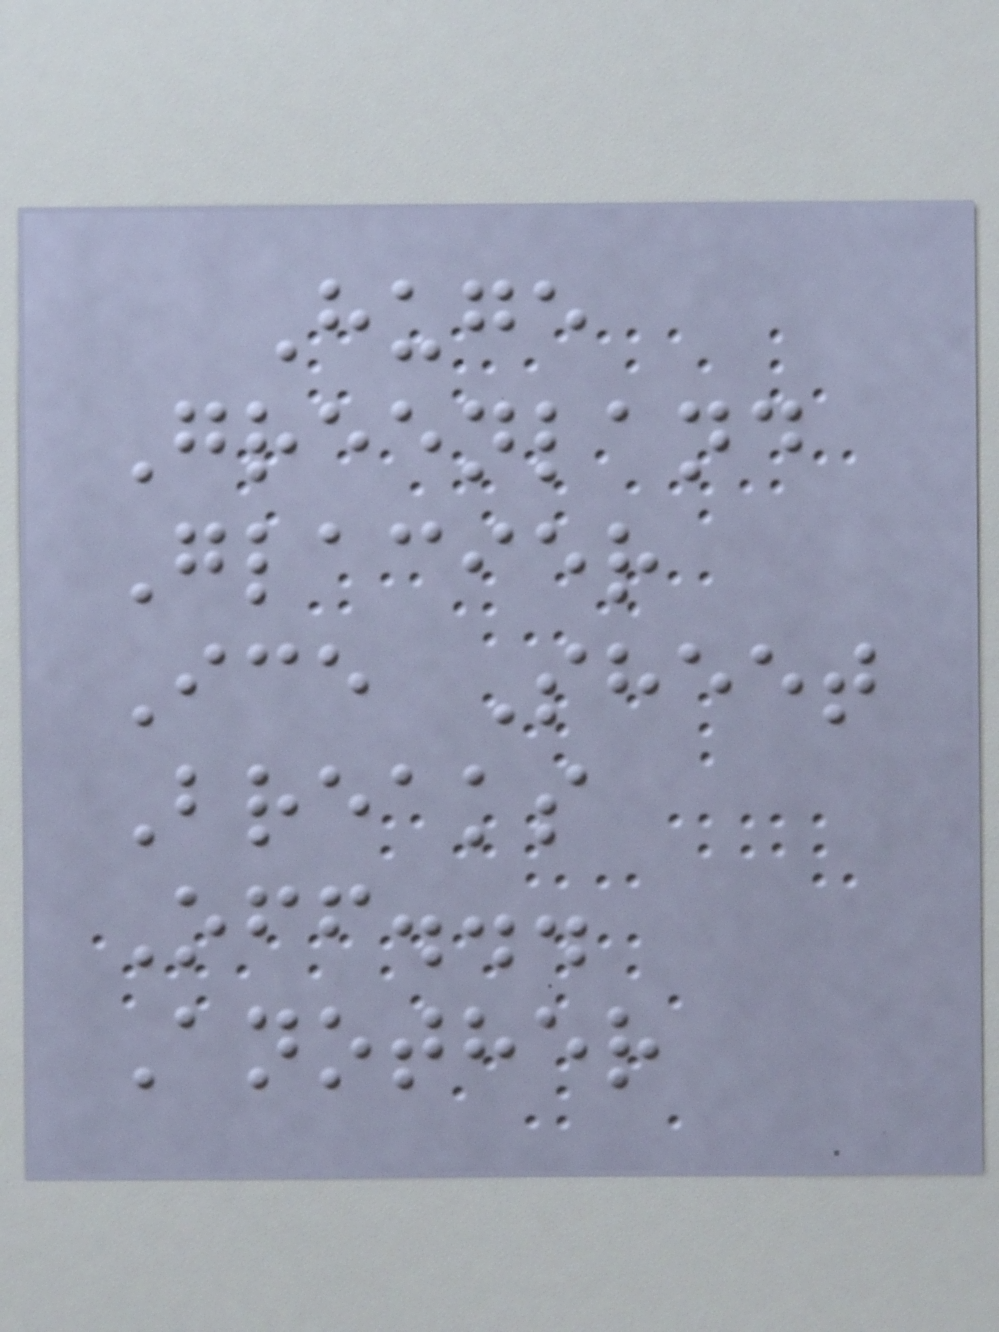Huge
Greenland
Glacier
Ice Sheet
Breaks
Off...
Another
